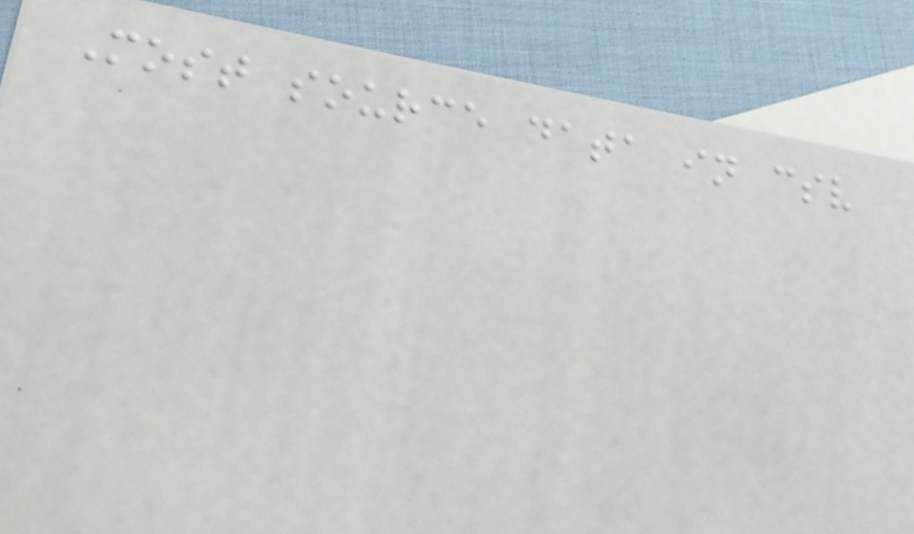Most source data in csv
